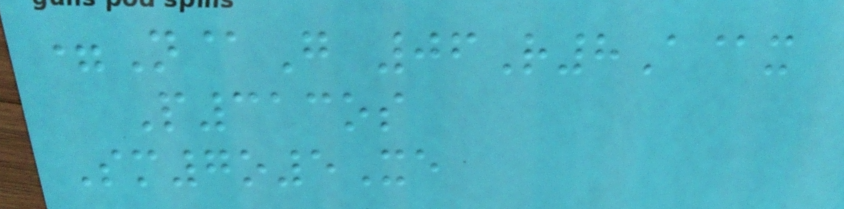=N@G 06R8A@x
P313os
Sm7o5Xe
